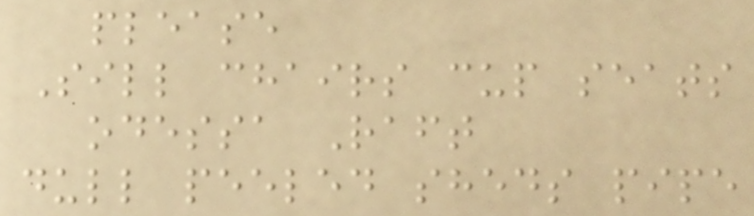please
Sill chairs cup seats
odessa Raft
dull peeled sheds pipe
